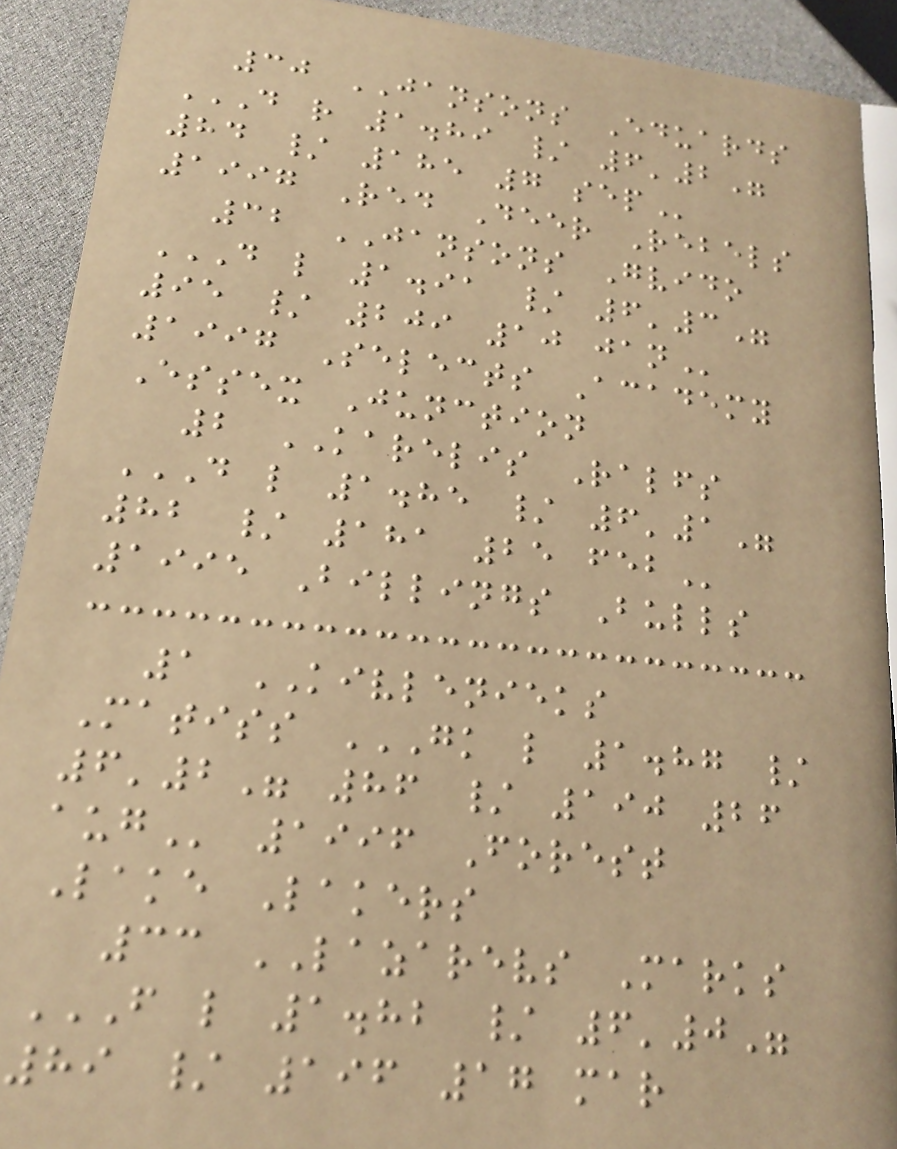30 JANSONS Eduards
D R 1.89 / 6'2"
84 / 185 7 SEP
1997 Red Deer Rebels
32 JANSONS Gvido
D L 1.91 / 6'3"
95 / 209 10 JAN
1997 Selects Academy
Essex Junction
2 KARELIS Ralfs
D L 1.85 / 6'1"
82 / 181 25 FEB
1995 Billings Bulls
1 KIVLENIEKS
Matiss GK L 1.87 /
6'2" 86 / 190 26
AUG 1996 Forest
Lake Lakers
33 LAZAREVS Marks
F L 1.82 / 6'0"
89 / 196 17 MAR
